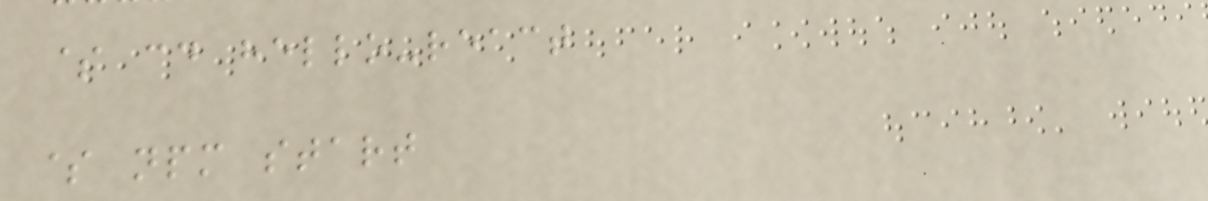$ cd hello-react
$ npm start
